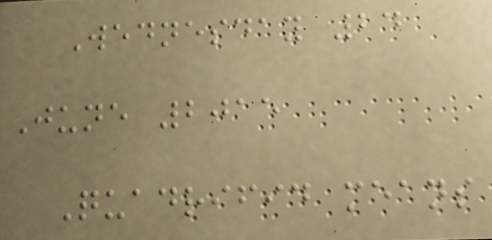Wednesday 24
June 2015
Quadrifid means
